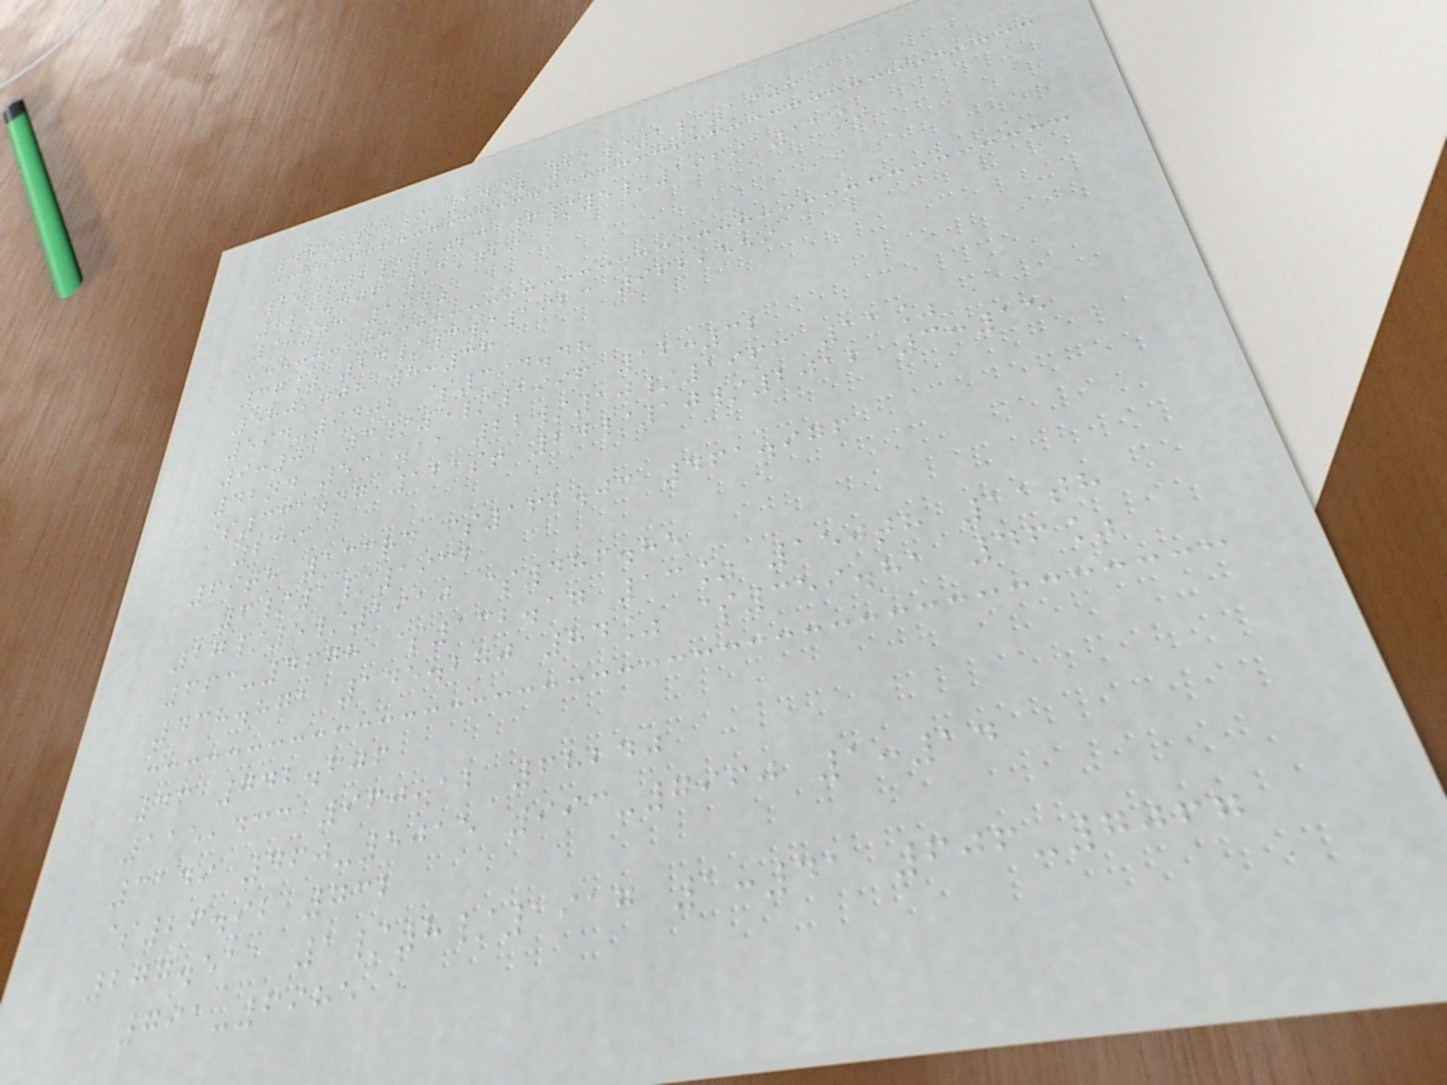453-9549 14% 11/1/1903
20/2/2023 6/5/1969 11%
821.406 11,729
9:03 10%
37% 24/3/1923 962,559
580,708 8:36
594-9402 $394.48
9:01 3/5/1996 12:32
42nd 531.11 22/10/1963 11%
$331.47 121st 24/10/2012 3:15
239
69th 133rd $162.03 461.976
6/1/1932
27/5/1910 $486.85
663-4678 $132.17 13% 150th 11th
438.871 145.270 84% $359.81 46%
46 742.606
115,433 960.12 68240
3149 460-5015 993-7960 1:14
$26.92 732
277.511 1/8/1917 1:41 606-7067
791-6985
